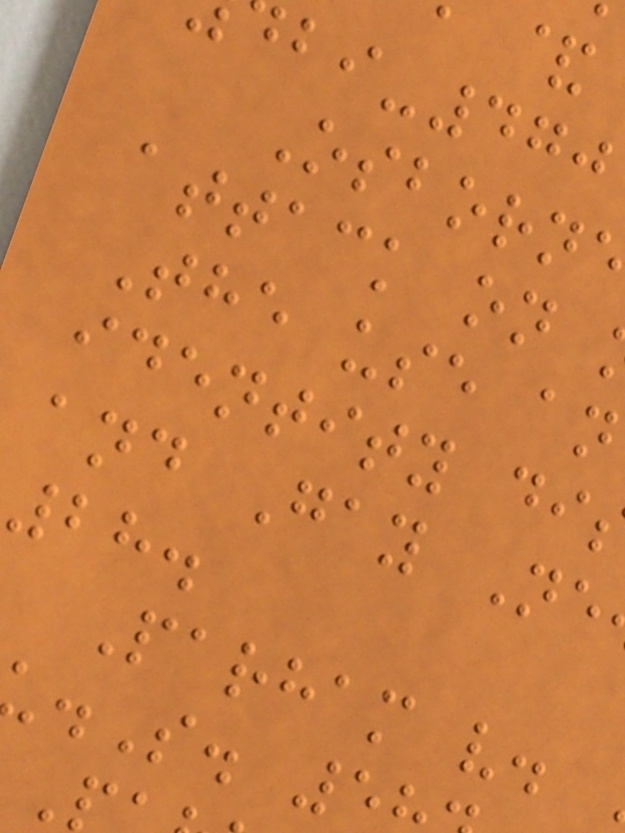-470
Osborn
attack on
The use an
identity di
and Gay Ne
28.
Parham v.
.S. 5
